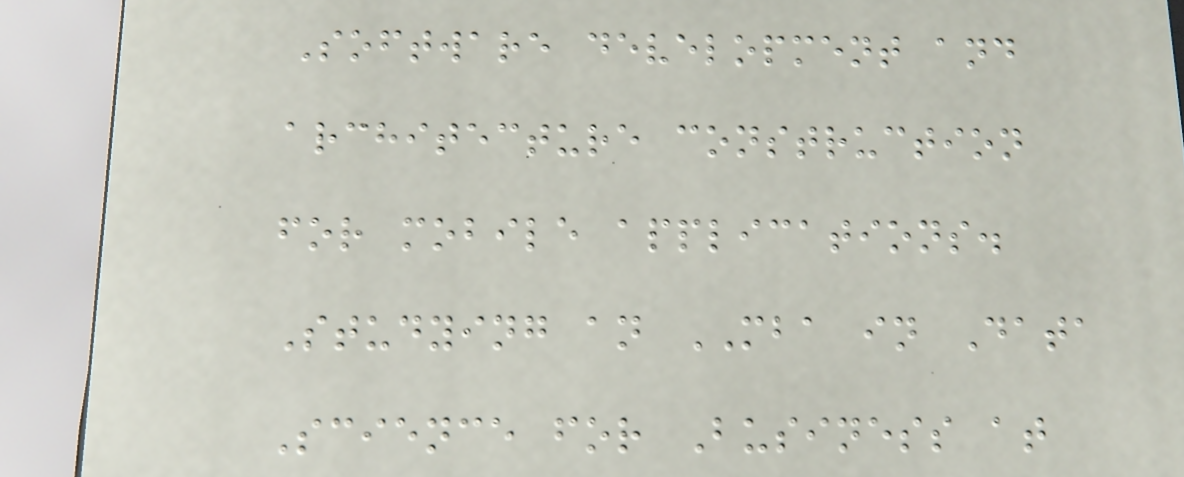Software development and
architecture construction
for mobile applications.
Studying an MBA in Data
Science for Business at
